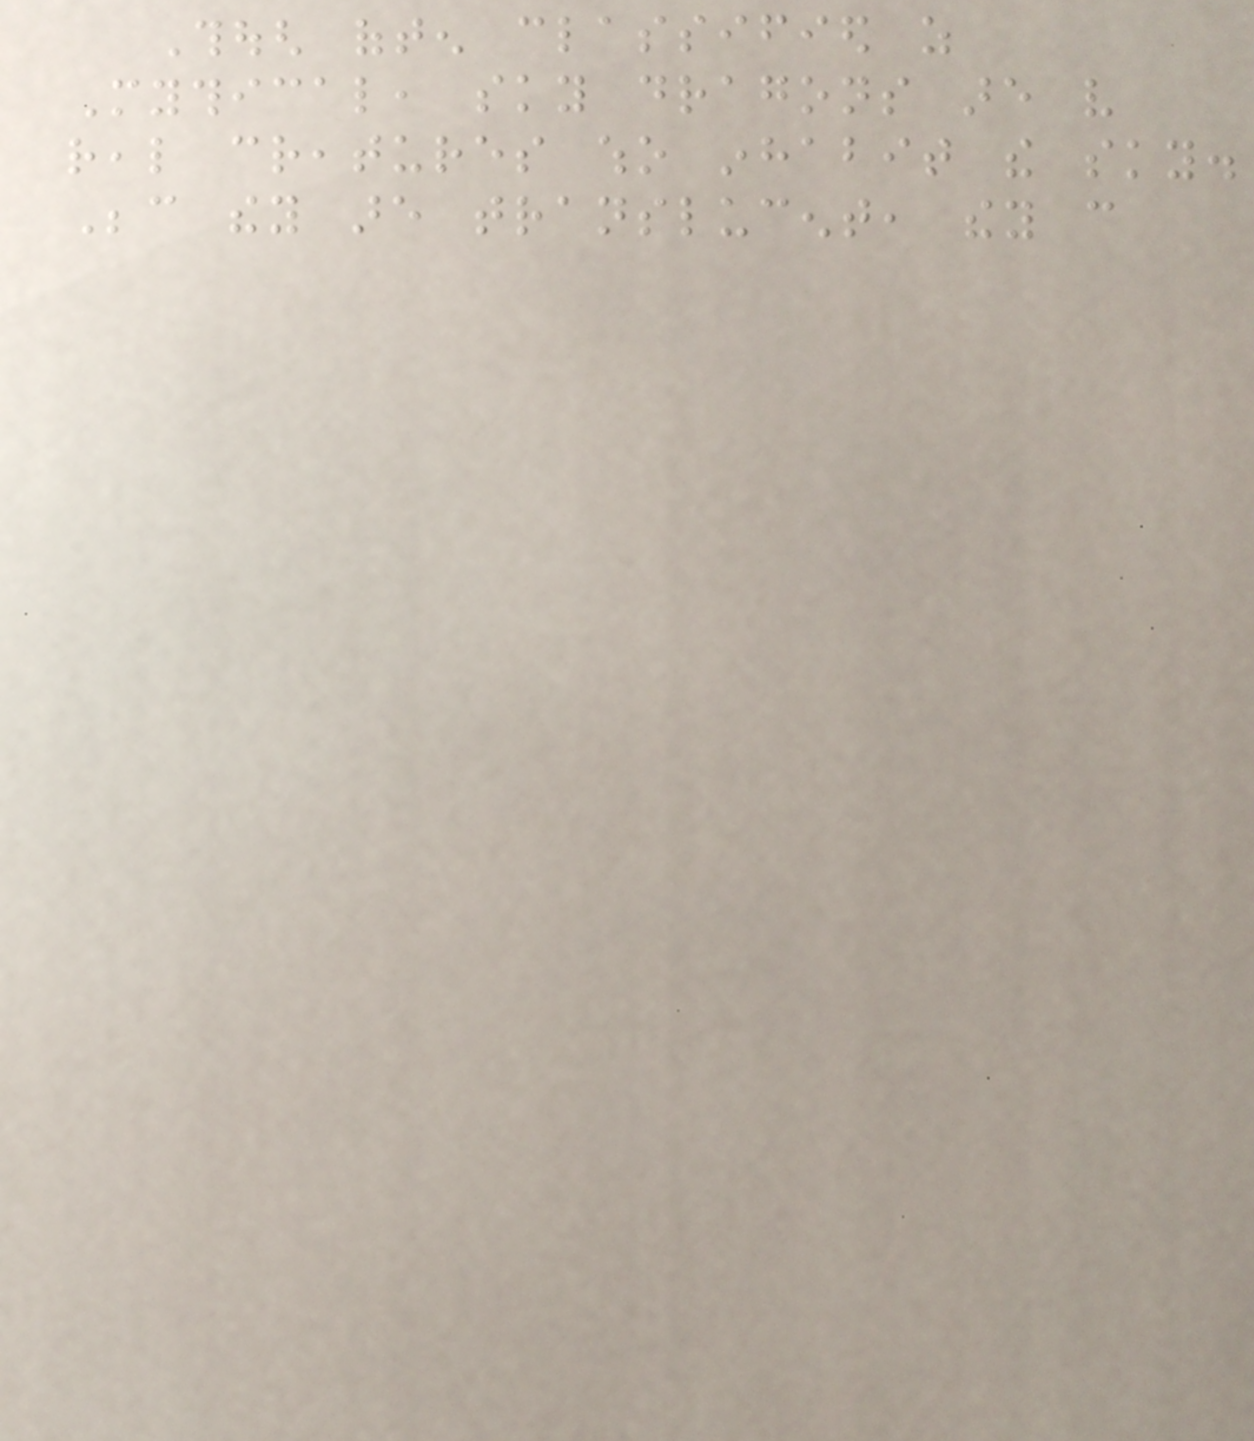Though often classified as
Mythical, sky dragons are very
real creatures who inhabit the sky.
Because they are translucent, they can
